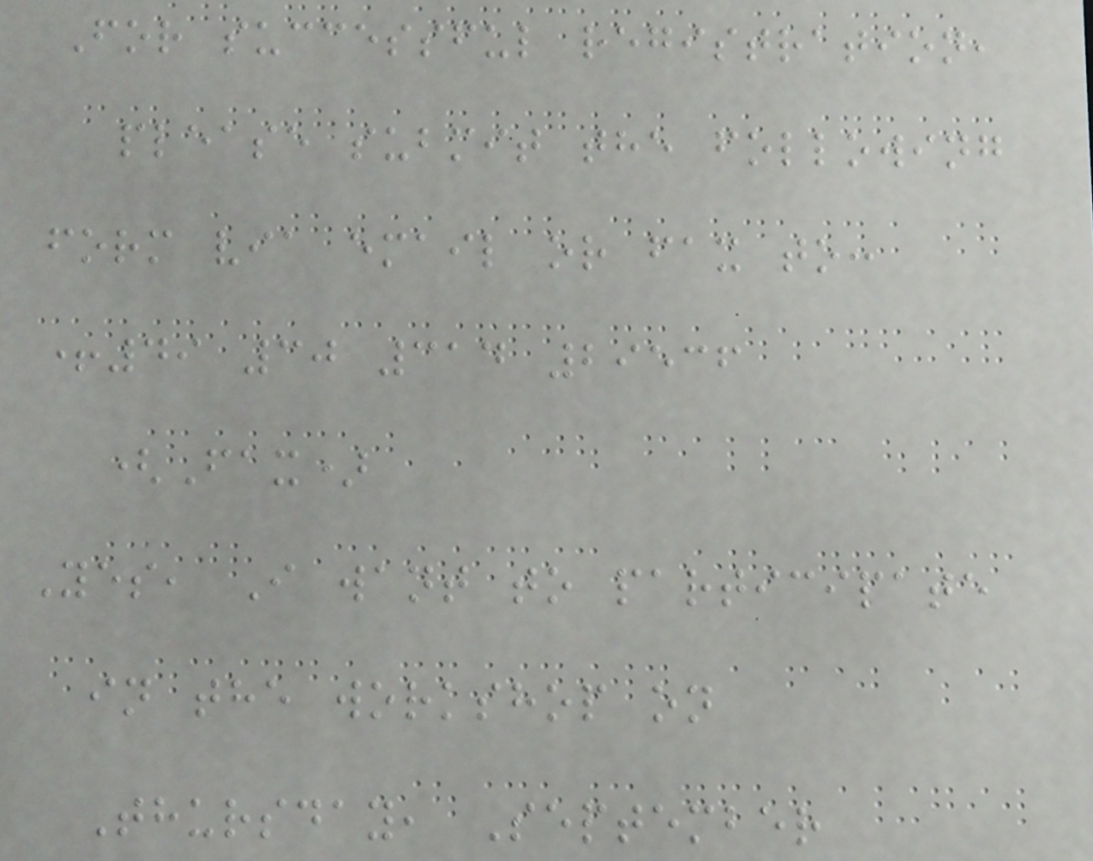For successful registration,
please submit the following
form via email or fax to:
+49 30 314 29536
(Fax)
Yes, I want to participate
in the workshop on
Thursday, September
